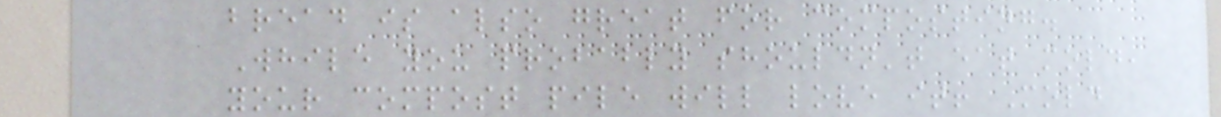bread is also great for composting.
While you probably shouldn't eat mold,
your compost pile will love it! Mold
